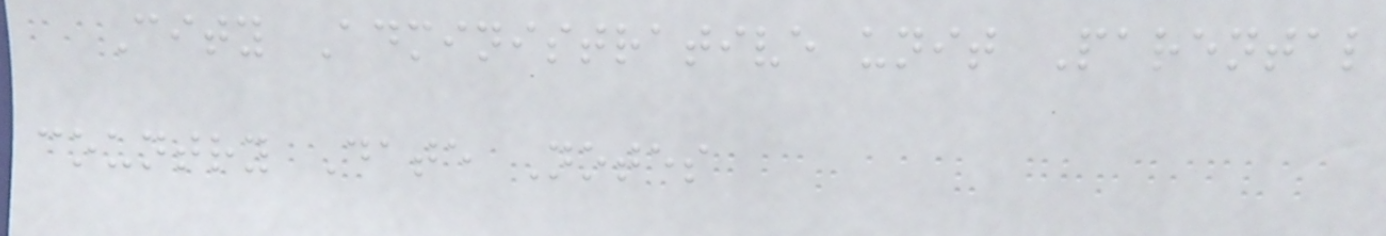City Administrative unit Parental
country Date Notes
